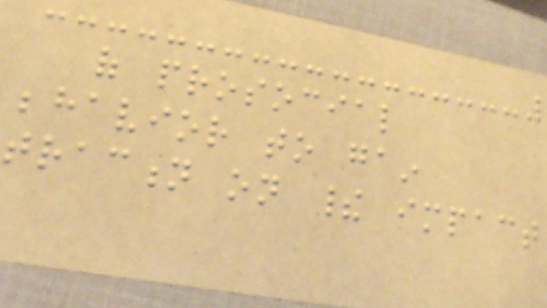of prosocial
behavior to gain
traction on their impact
